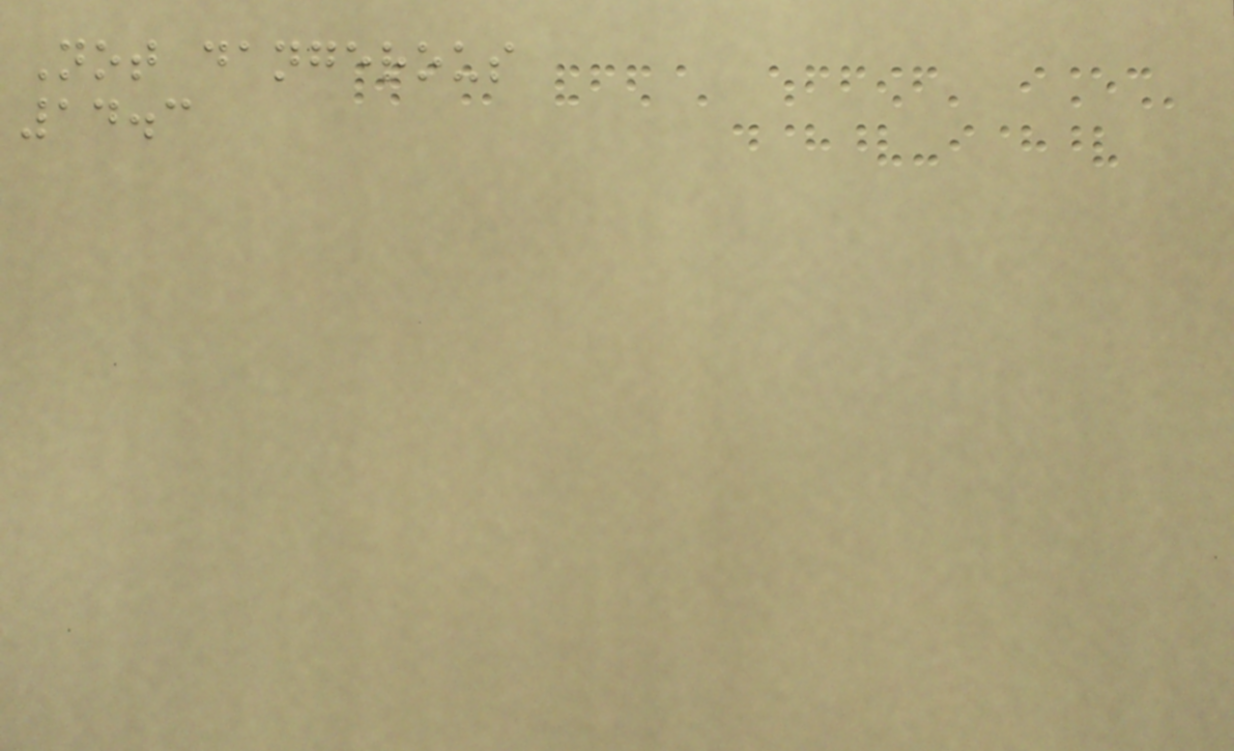Not dangerous
14.3
